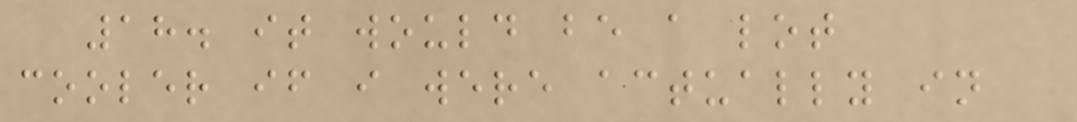18. it would be a lot
cooler if i were actually in
